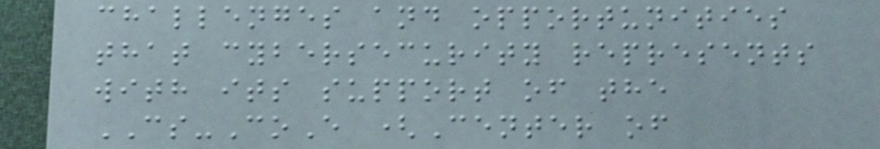challenges and opportunities
that cybersecurity represents
with its support of the
CS-CoE (Center of
